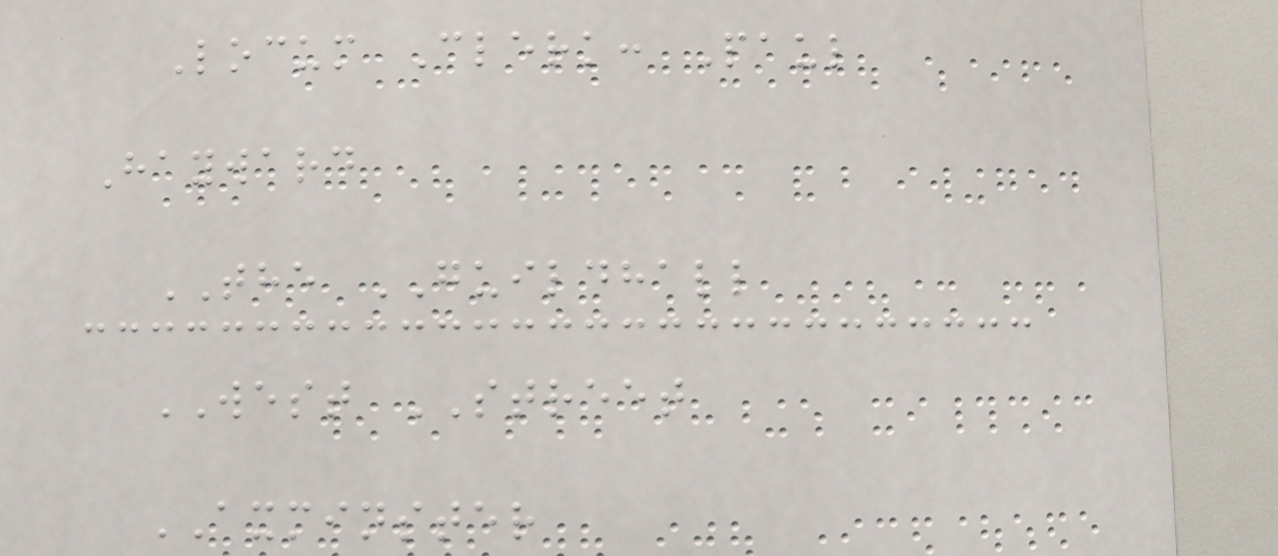Locum Clerk: Paul
Hayward
THE GUILDHALL
WEST STREET
AXMINSTER
